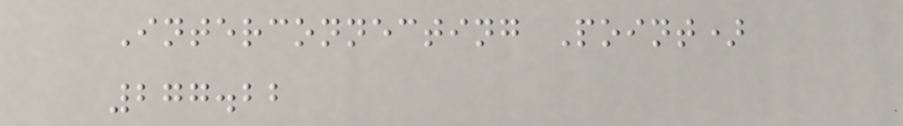Interconnecting Point)
277.22
